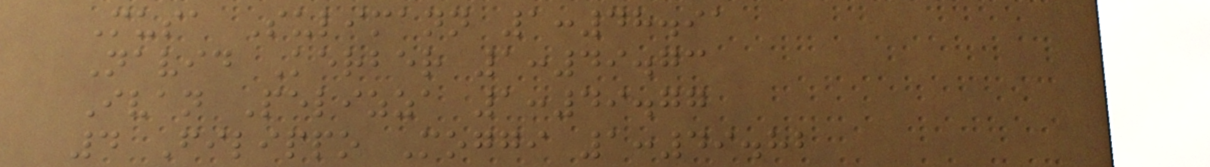Musa Sulimann 1:48.91
Navid Kerber 1:49.73
Ivan Pelizza 1:49.77
4 Filippo Moggi 1:49.82
